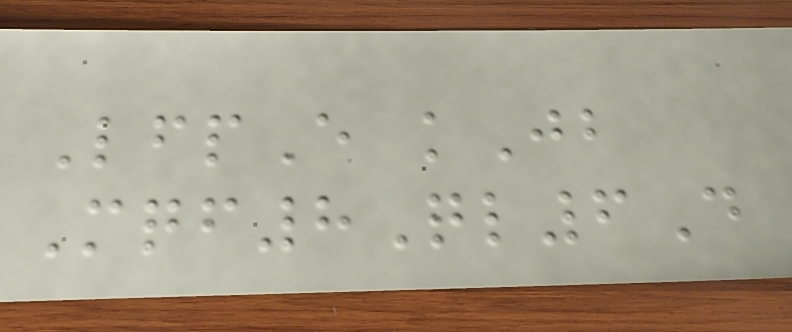LfpE kJb
Mqf8Ql6D
